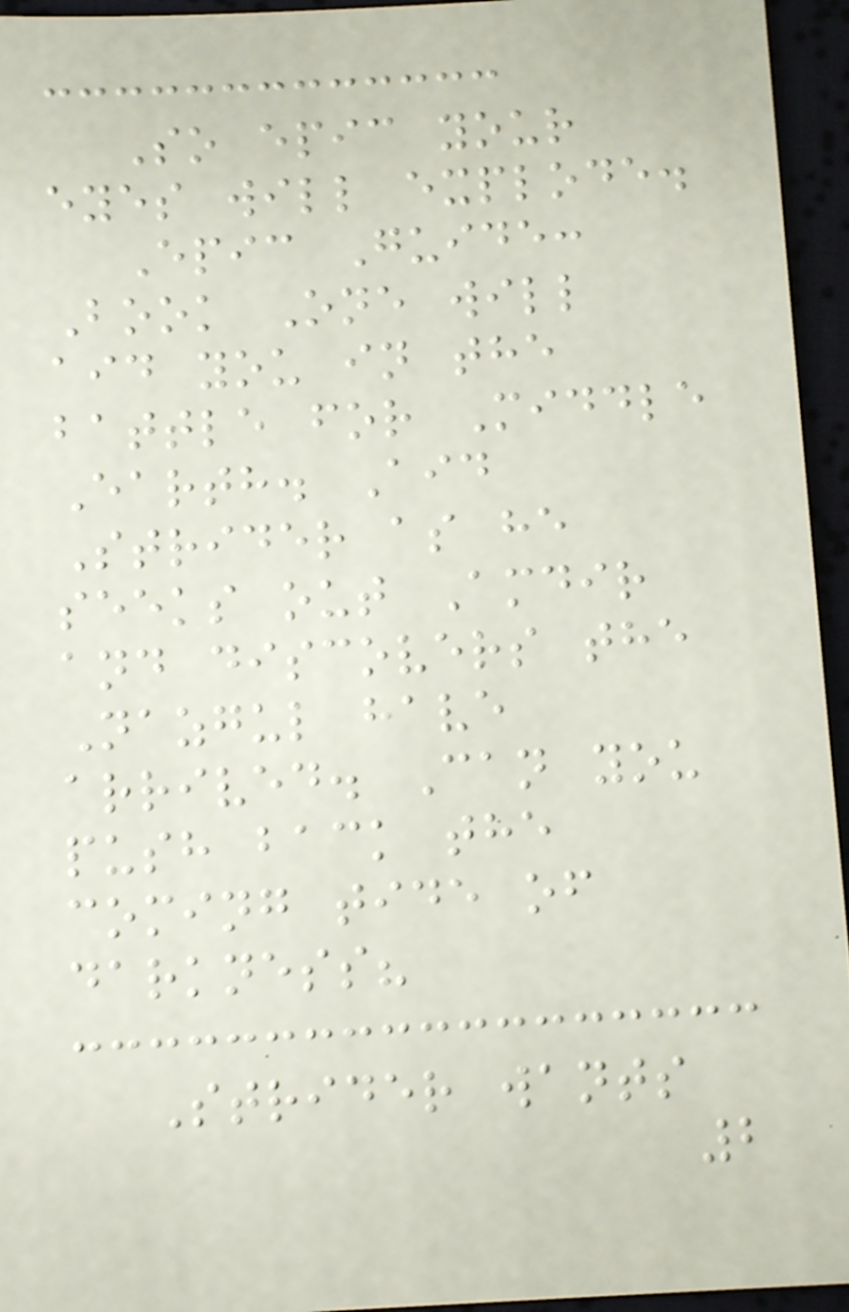So epic your
eyes will explode.
Epic Guide:
Book One will
aid you in the
battle for Middle
Earth. Aid
Strider as he
seeks out Amdir
and discovers the
Nazgul have
arrived. Can you
push back the
coming tide of
darkness?
Strider wants
2
